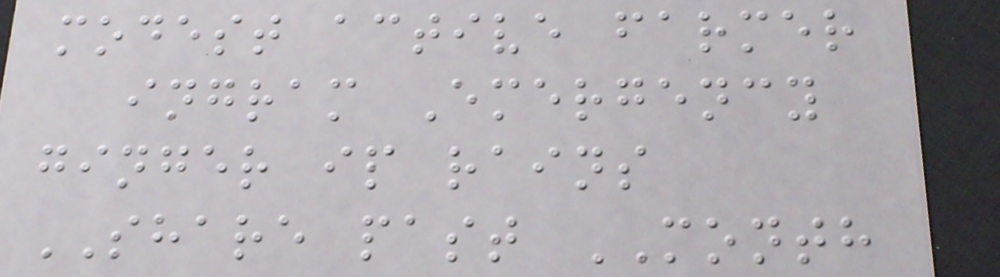modest active farmer
ingram Emergency
ginger ip rains
SHARE past MONTH
